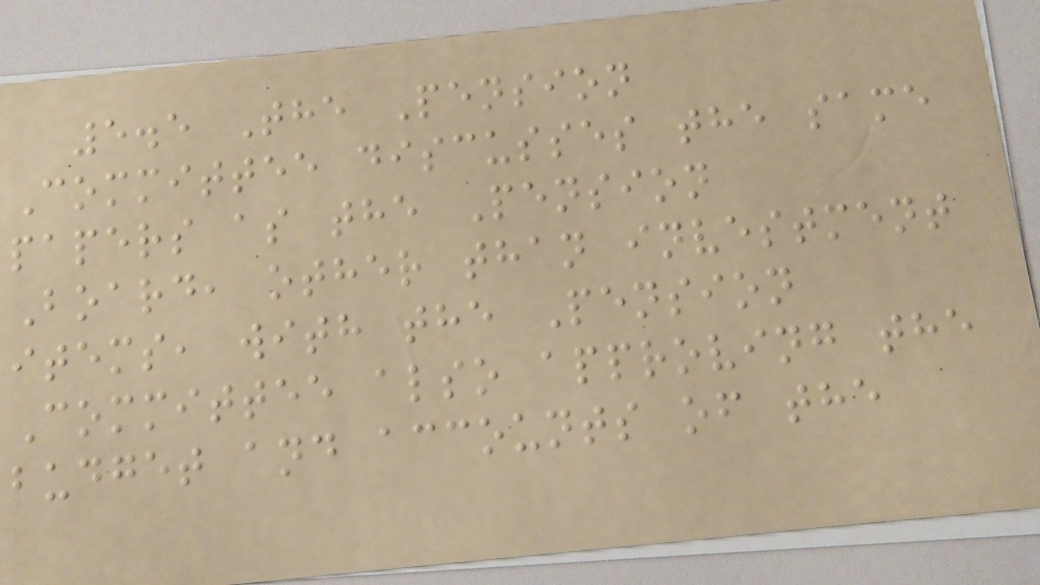5.5 The Pension
Committee discusses the same
papers as the Pension
Board, other than investment
items, with the Pension
Committee also approving the
budget and accounts of the
